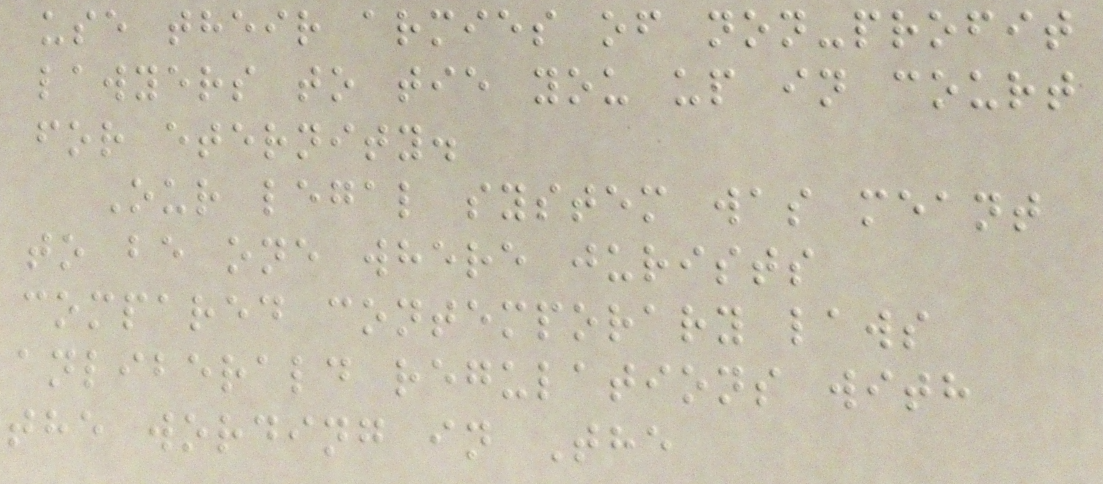use their armies of non-profit
lawyers to tie you up in court
for eternity.
Our legal system was meant
to be one where jurists
compared contemporary laws
anliberald regulations with
the wording in The
